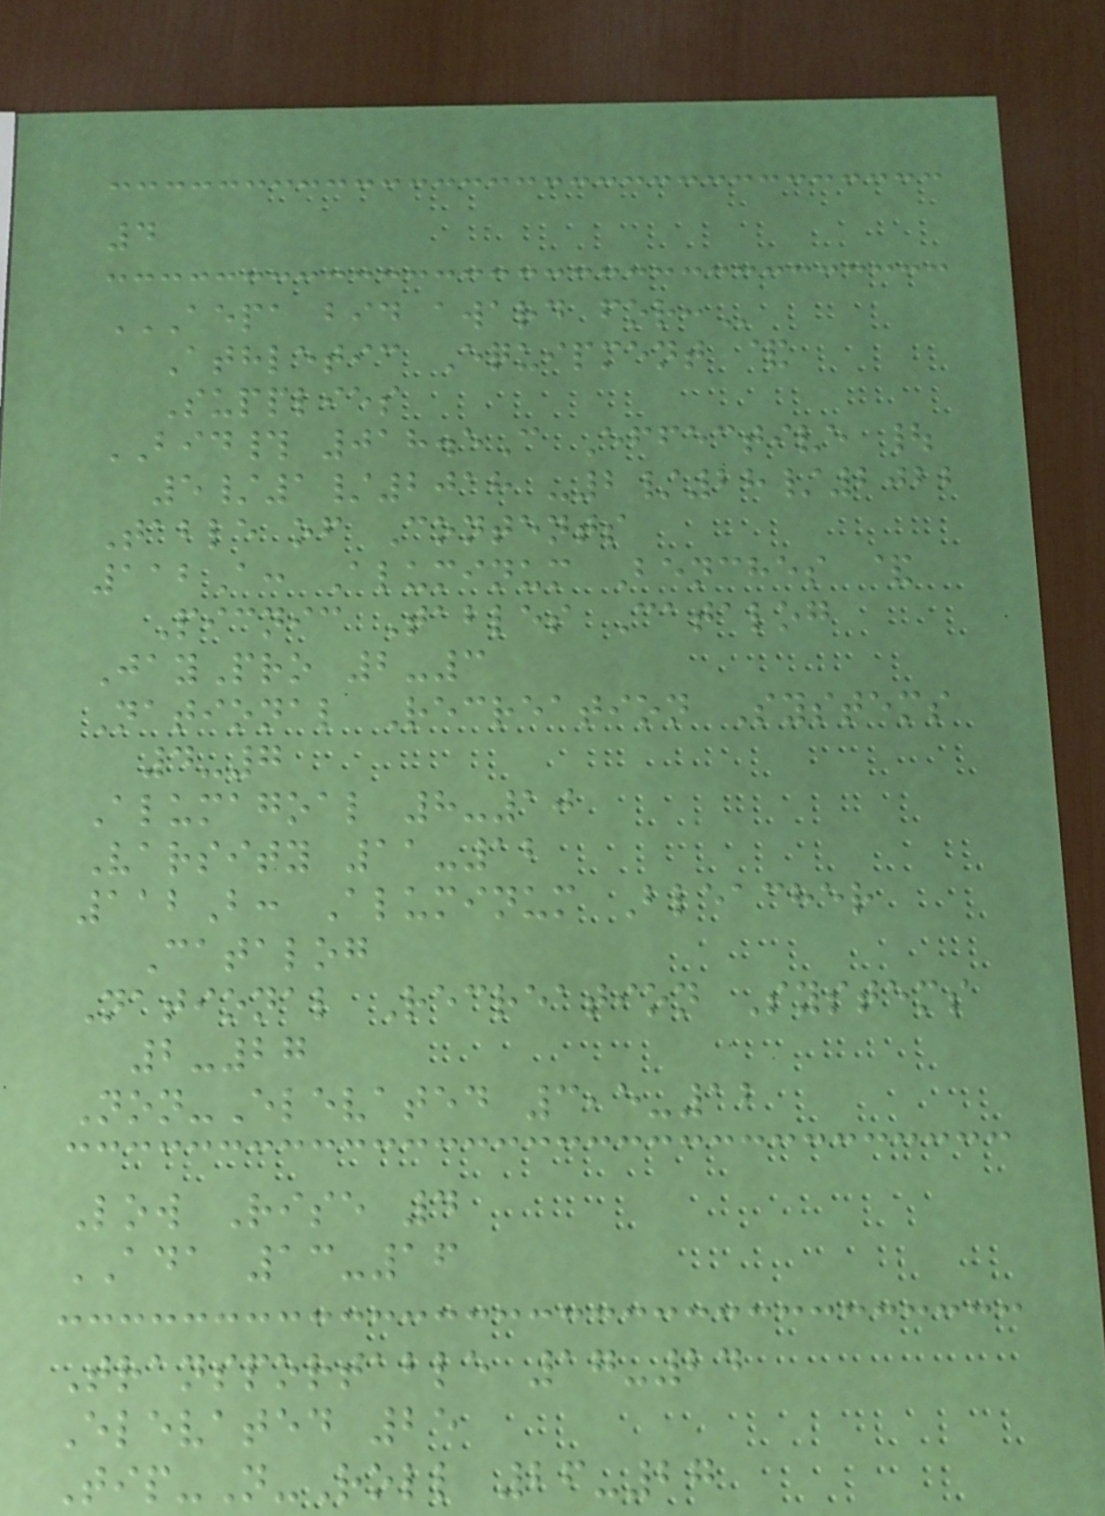4
AEPA BID AWARD FOR:
Athletic Equipment &
Supplies
BID# 018.5C Effective |
5/1/2018 -2/28/2022
Table of Contents
112A: Aluminum Benches &
Picnic Tables Catalog
JayPro 2-3
National Recreation Systems
4-7
Alumagoal 8-10
Varsity 11-12
112B: Aluminum Bleacher
Catalog
National Recreation Systems
2-27
Non-Elevated 3,5-12
Low Rise 4
ADA 13-16
Transportable 17-24
Elevated 25
Tip-N-Roll 26-27
